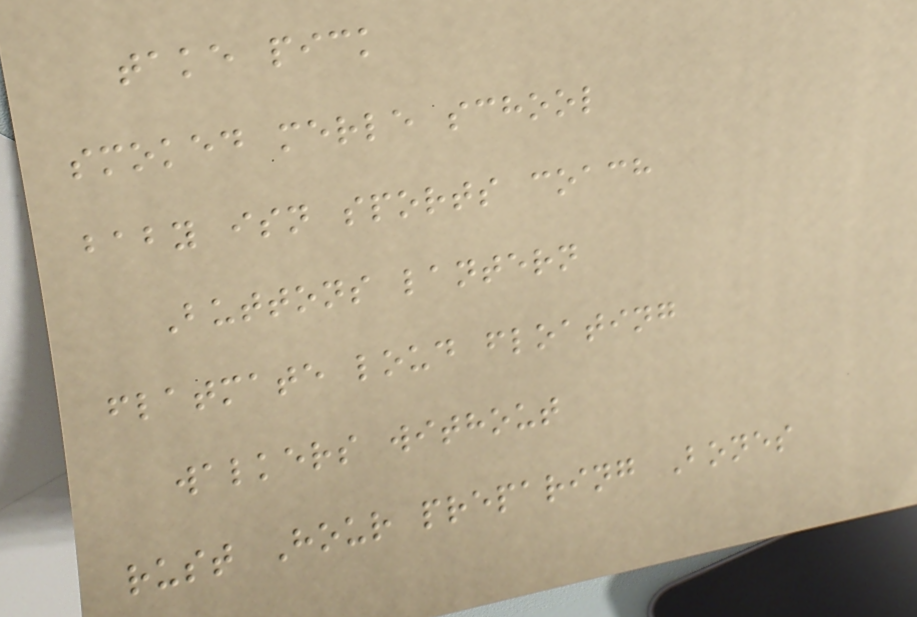take pick
smoked merle school
baby isn sports coach
Buttons lantern
flatmate loud floating
walkers without
rust Hour preparing Bones
